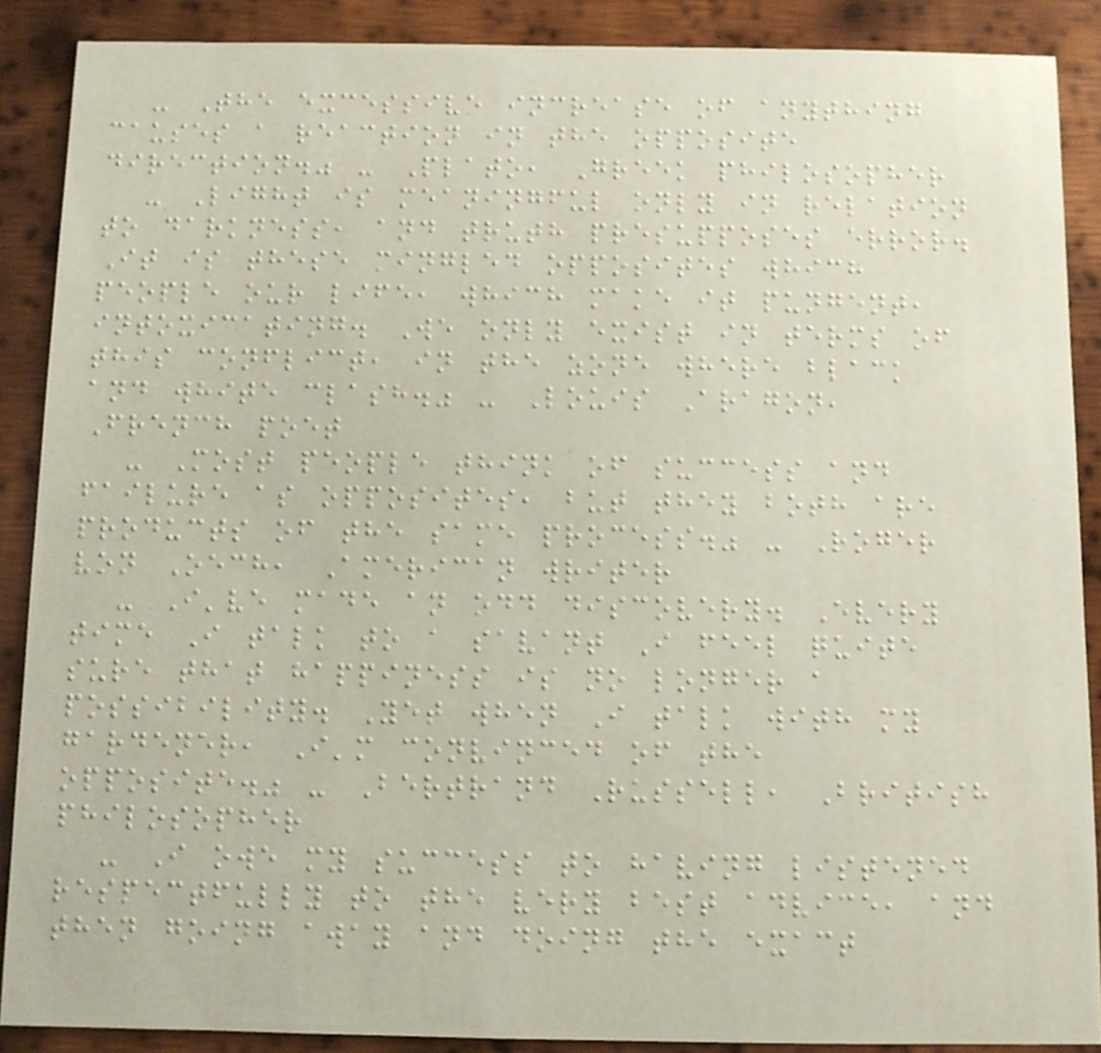- The excessive increase of anything
causes a reaction in the opposite
direction." - Plato, Greek philosopher
- Light is meaningful only in relation
to darkness, and truth presupposes error.
It is these mingled opposites which
people our life, which make it pungent,
intoxicating. We only exist in terms of
this conflict, in the zone where black
and white clash." - Louis Aragon,
French poet
- Most people think of success and
failure as opposites, but they both are
products of the same process." - Roger
von Oech, American writer
- I've made an odd discovery. Every
time I talk to a savant I feel quite
sure that happiness is no longer a
possibility. Yet when I talk with my
gardener, I'm convinced of the
opposite." - Bertrand Russell, British
philosopher
- I owe my success to having listened
respectfully to the very best advice, and
then going away and doing the exact
